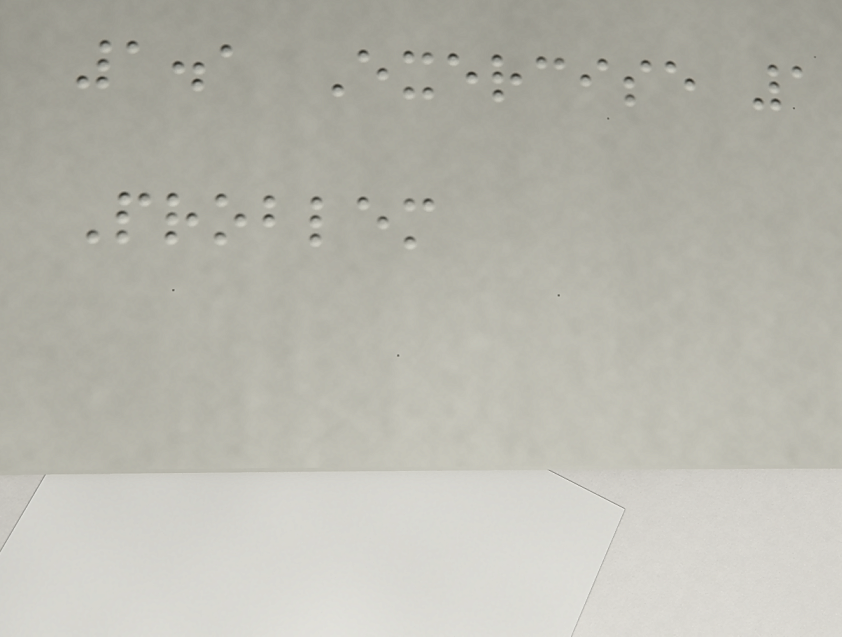1.1 Exercise 1
Problem
